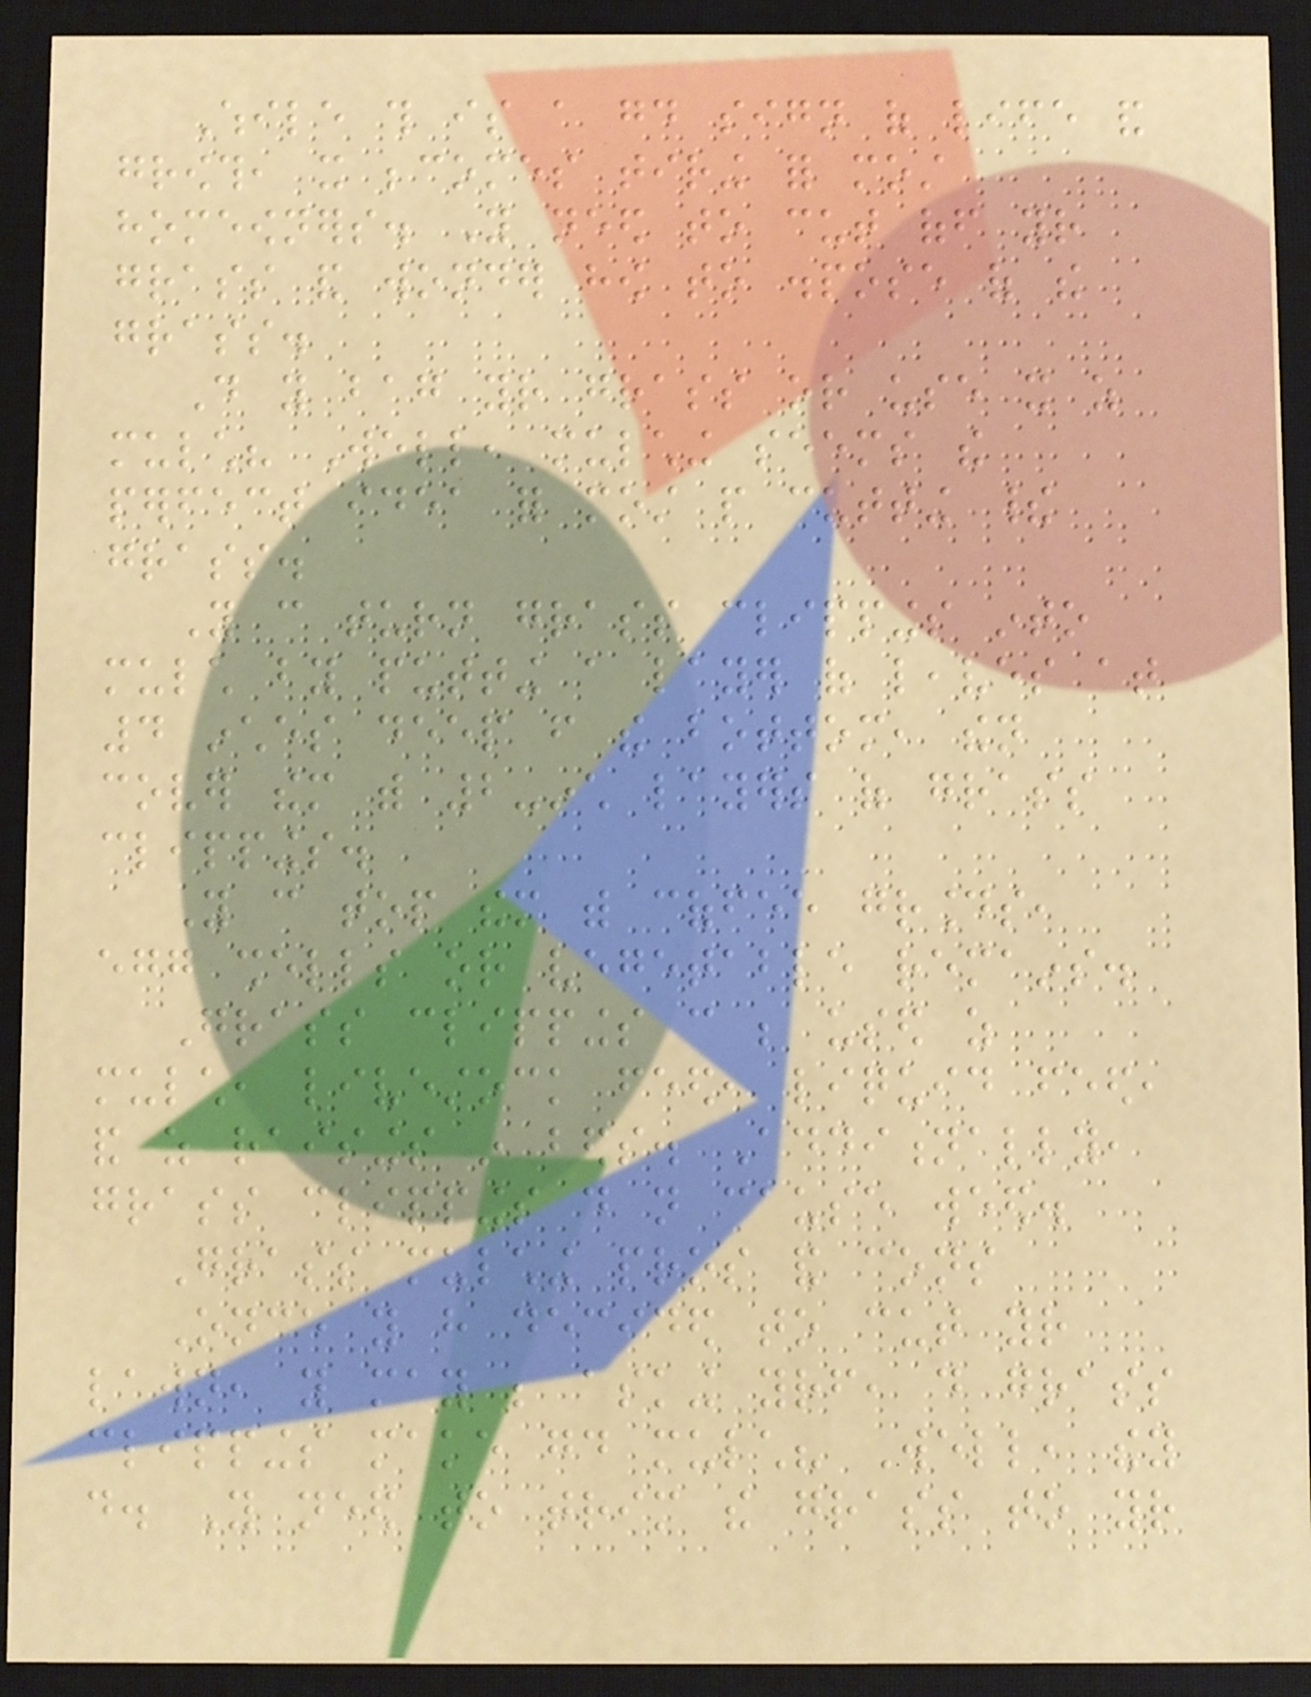While this is a good sign of life and
growth, it becomes tiring for most
homeowners. You need to cut off your
grass and wonder how to dispose of the
grass.
Do you bag your grass or use it as
mulch? Well, mulching seems the
perfect idea for most people cutting their
grass.
You can turn grass clippings into
mulch by putting a layer of leaves at
4 inches deep from the bottom, then
cover them with 2-inch layers of grass
clippings.
You can top them with coffee grounds,
egg shells or vegetable remains.
Grass clippings can be used as
mulch, livestock feed, liquid feed,
and as raisings in beds. Additionally,
grass clippings do not cause weed.
Grass mulching pros and cons
Once you have decided to cut your
lawn, you may be asking yourself, do grass
clippings make good mulch? Well, they
do. You need to trim the grass to your
